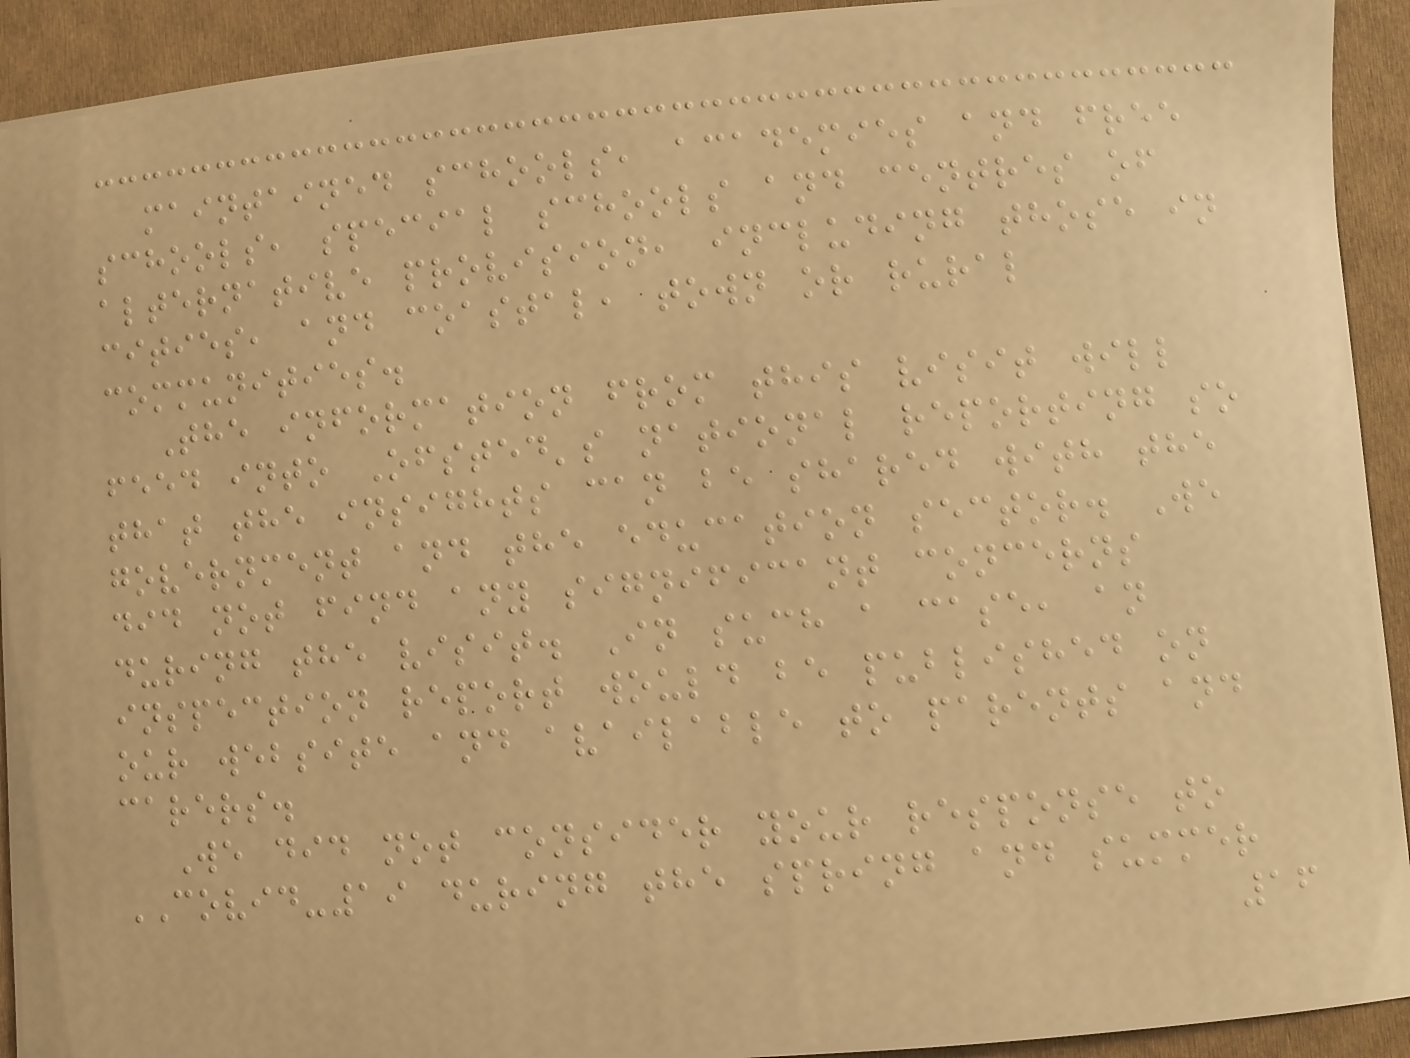maintained schools, academies and free
schools, special schools and centres of
alternative provision, including those in
cities, and coastal, town or rural
communities.
The information from this visit will
feed into Ofsted's national reporting so
that the insights can be shared with the
government and the education sector. We
did not find any significant concerns
during the visit. In such a case, an
inspection report would be published on
our website and available to parents and
carers.
We did not consider your response to
COVID-19 during the spring and summer
16
